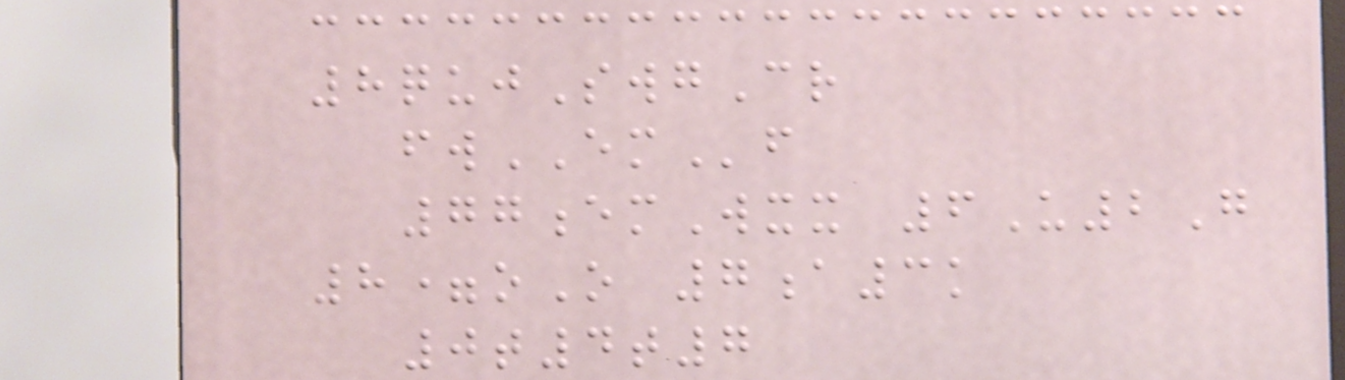8qujSwgCr
fwEMf
77emWxx 6U2G
8=oO 7a3k
0t4t7
